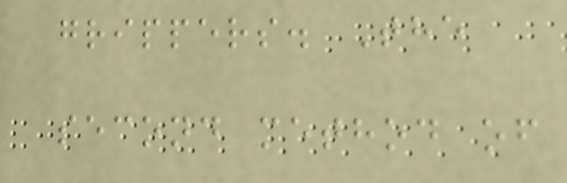grippers. The
second method of
